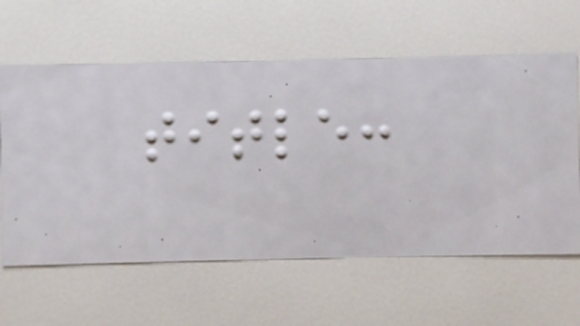title:
